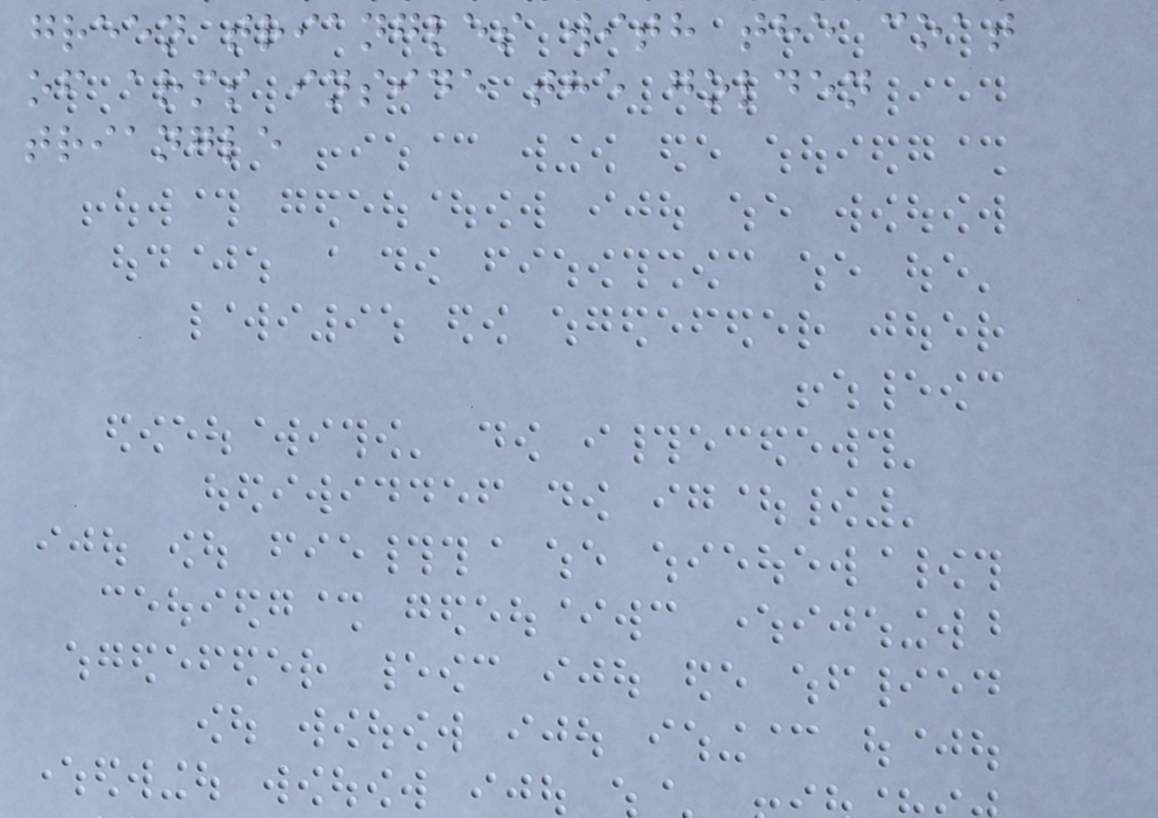green triangles with the coat
of arms inside the golden
triangle
